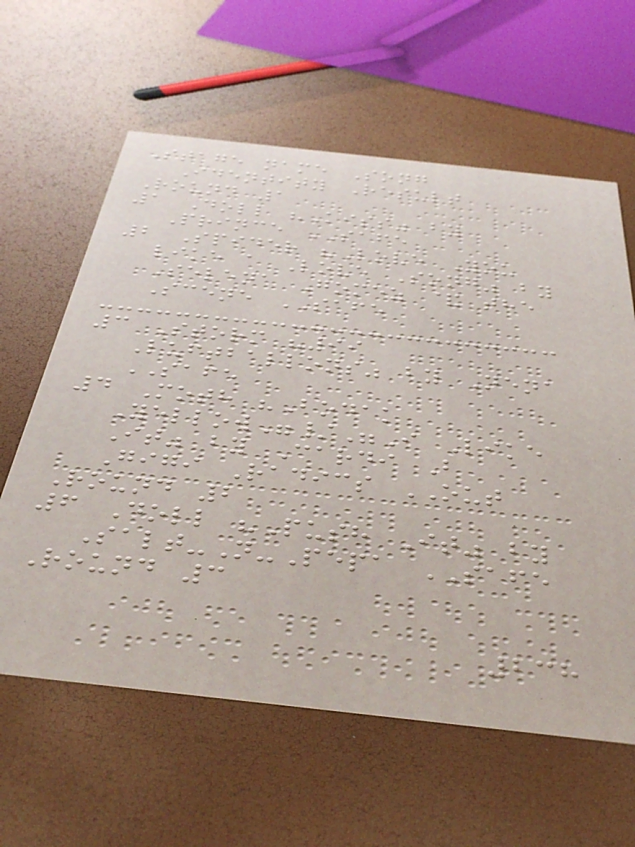Stage name Song
Identity Result
Round 1
1 Doll "Kiss" by
Prince SAFE
2 Spider "Love You
like a Love Song" by
Selena Gomez & the
Scene SAFE
3 Storm "99
Luftballons" by Nena
SAFE
4 Moth "Bodak
Yellow"/"I Like
It" by Cardi B
Gigi Radics OUT
Round 2
6 Doll "Push It" by
Salt-N-Pepa SAFE
Round 3
238
